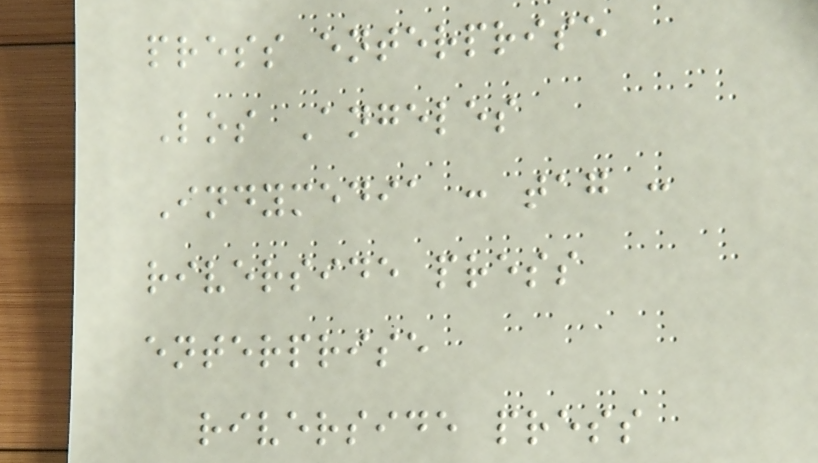press enterprise
Los Angeles
Indymedia : tag :
riverside press
enterprise
riverside press
